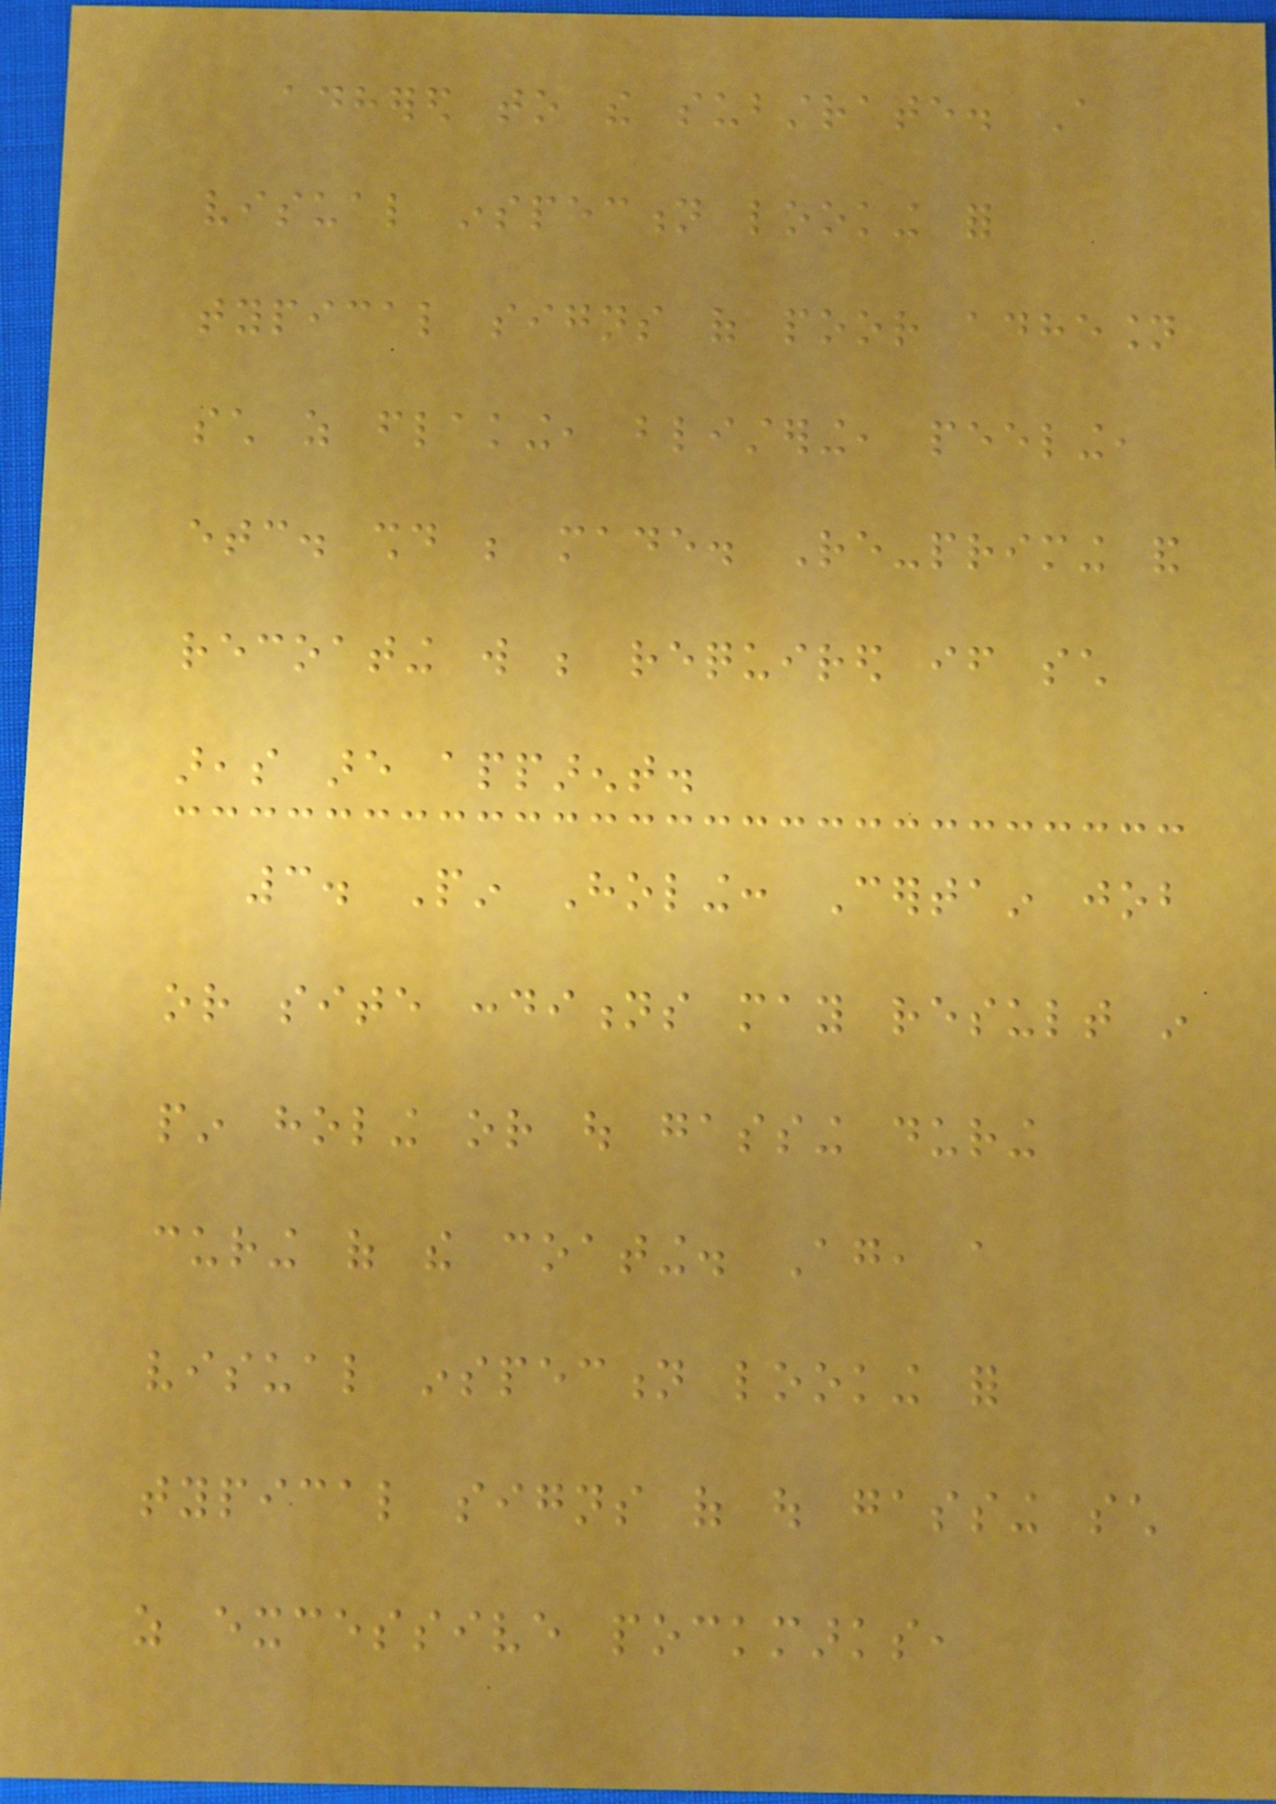adhered to the substrate. A
visual inspection looking for
typical signs of poor adhesion
such as flaking, blistering, peeling,
etc. should be made. Re-priming and
recoating will be required if such
areas are apparent.
3. Pin Holing: Certain job
or site conditions may result in
pin holing or out gassing during
curing of the coating. Again, a
visual inspection looking for
typical signs of out gassing such
as excessive pockmarks,
